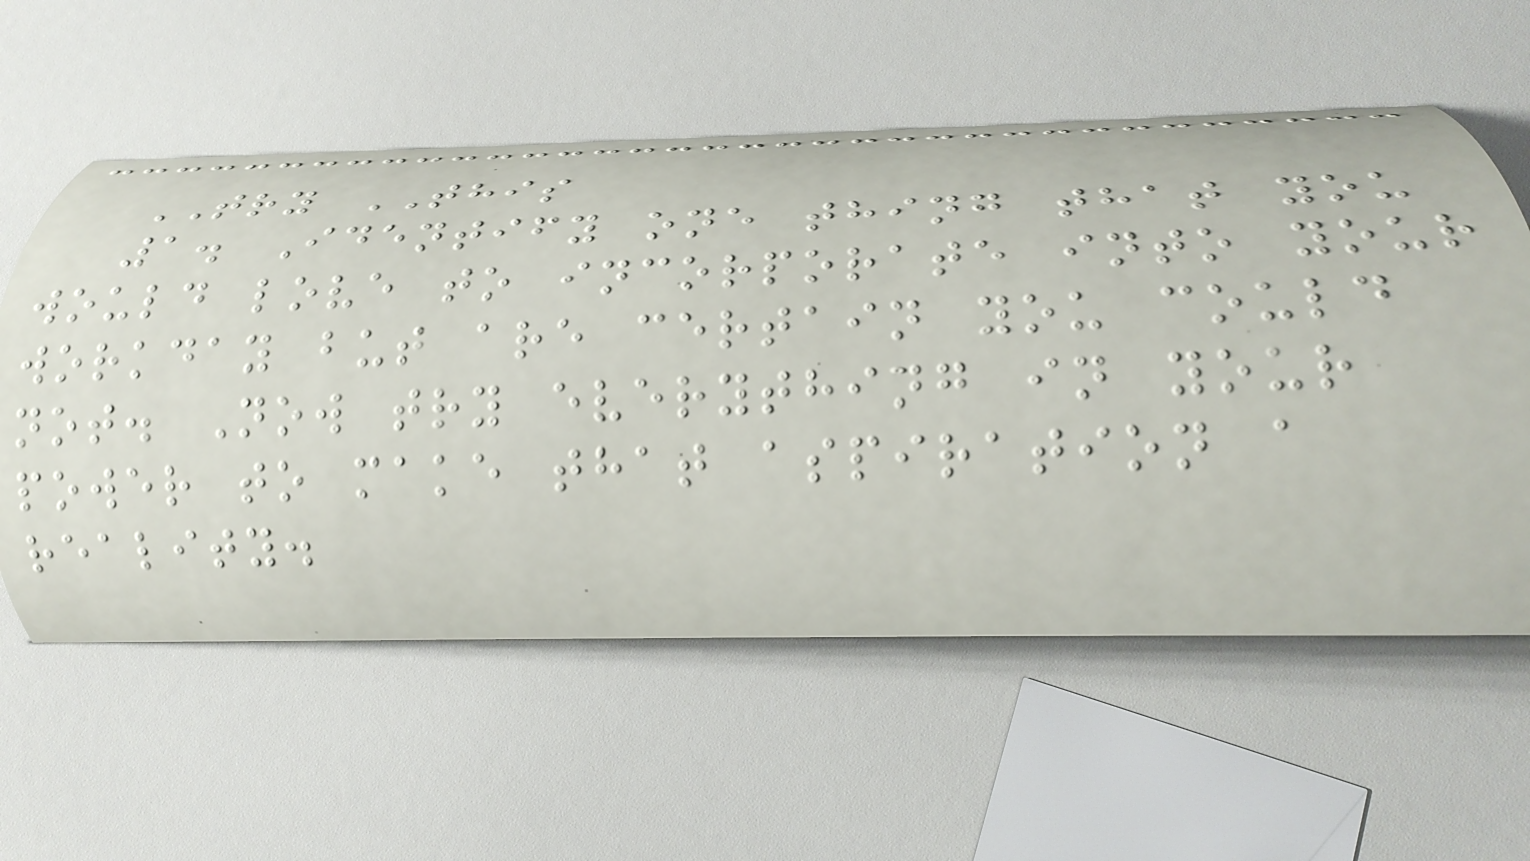TRY THIS
1. Identify one thing that you
would love to incorporate into your
workday but are certain you could
not. Now try everything in your
power to make that aspiration a
reality.
